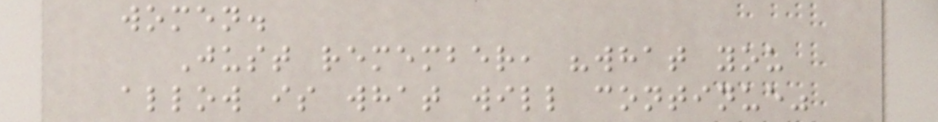women.
Just remember, "what you
allow is what will continue"
